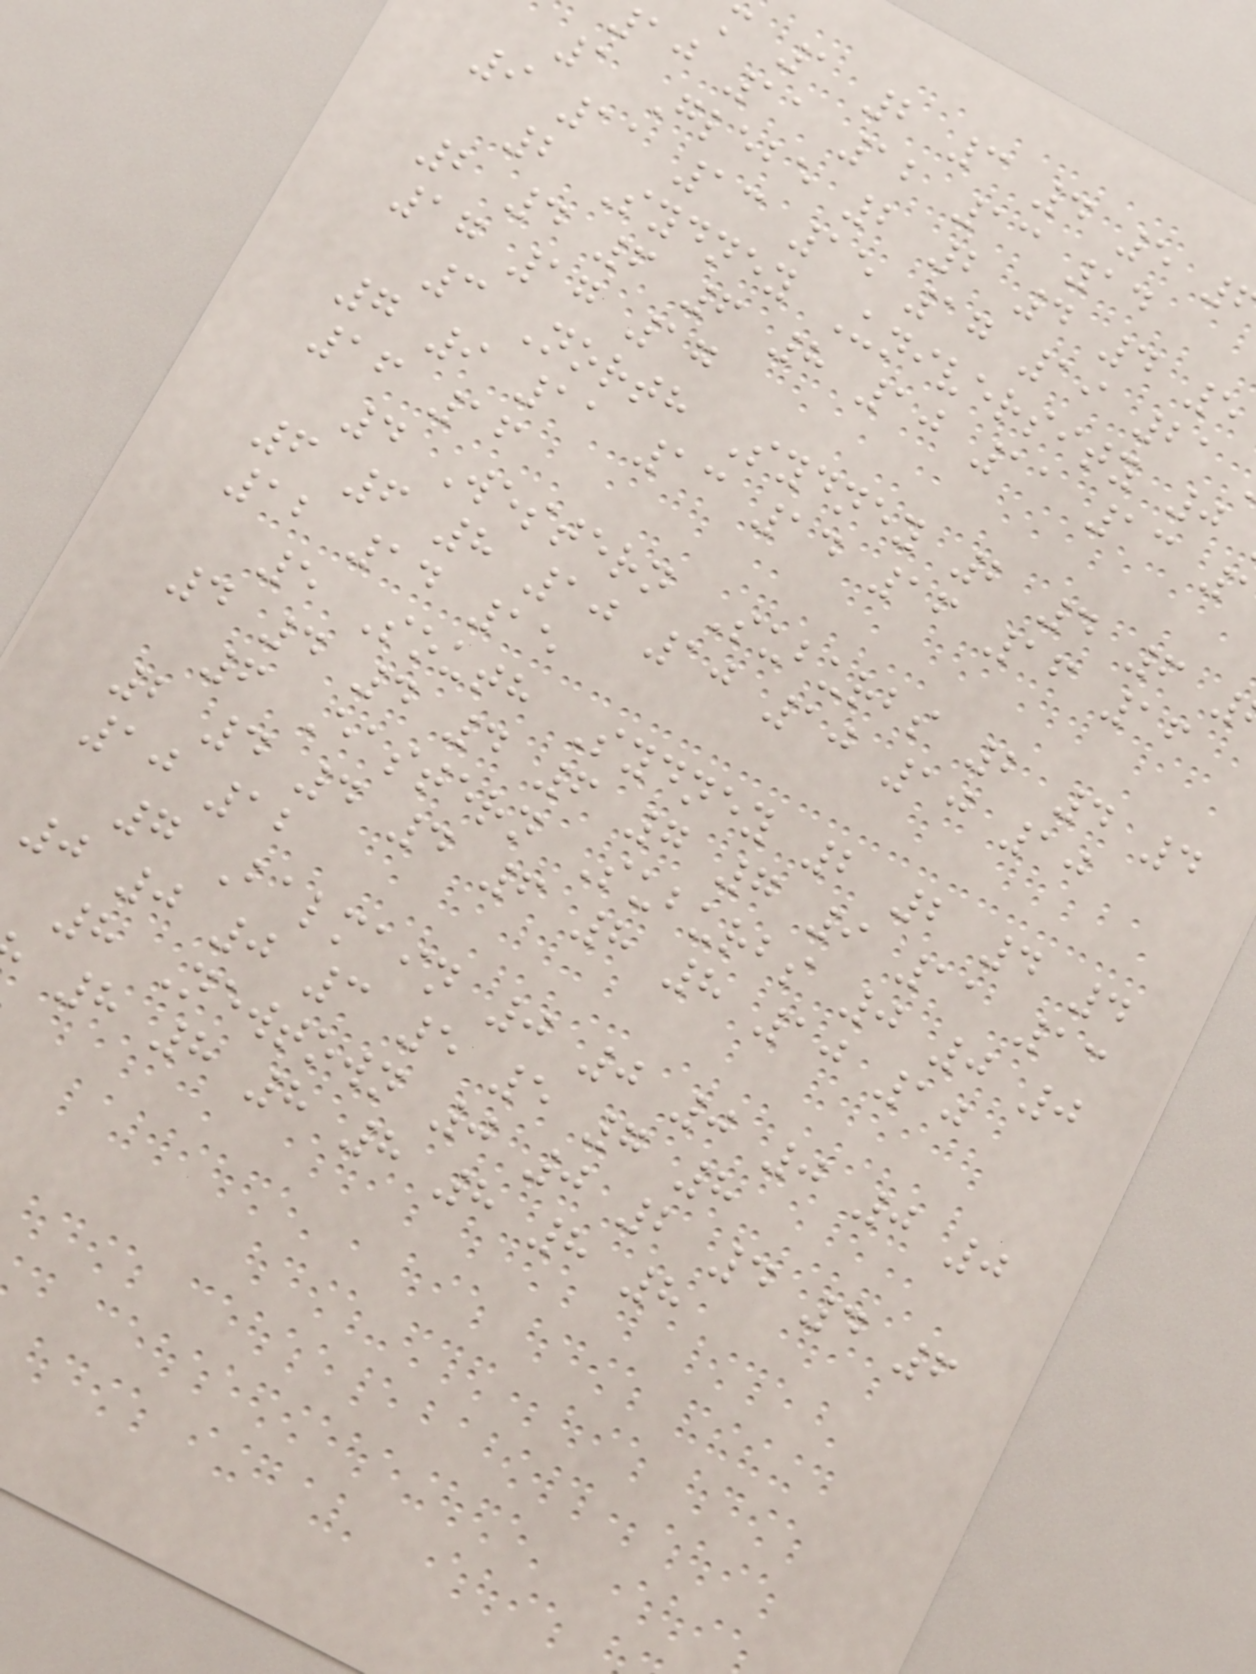m 1 2 3 4 5
aj 11 12 13 14
1 Glebe 2 2 4 4 5
9 11 13 15 17 19 21
2 Sydney University 0
2 4 6 6 8 10 11 13
17 17 17
3 North Sydney 2 4 6
7 9 11 13 14 16 16 16
16 16
4 Western Suburbs 2 4 4
6 6 8 10 10 10 10 10
12 14 15
5 South Sydney 2 2 4 4
4 4 4 4 6 7 7 9 11 13
6 Eastern Suburbs 0 0 0
2 4 4 4 6 8 8 10 10
10 12
7 Balmain 0 0 0 0 0 0
0 0 0 3 5 5 7 8
8 Newtown 0 0 2 4 4 6
8 8 8 8 8 8 8
